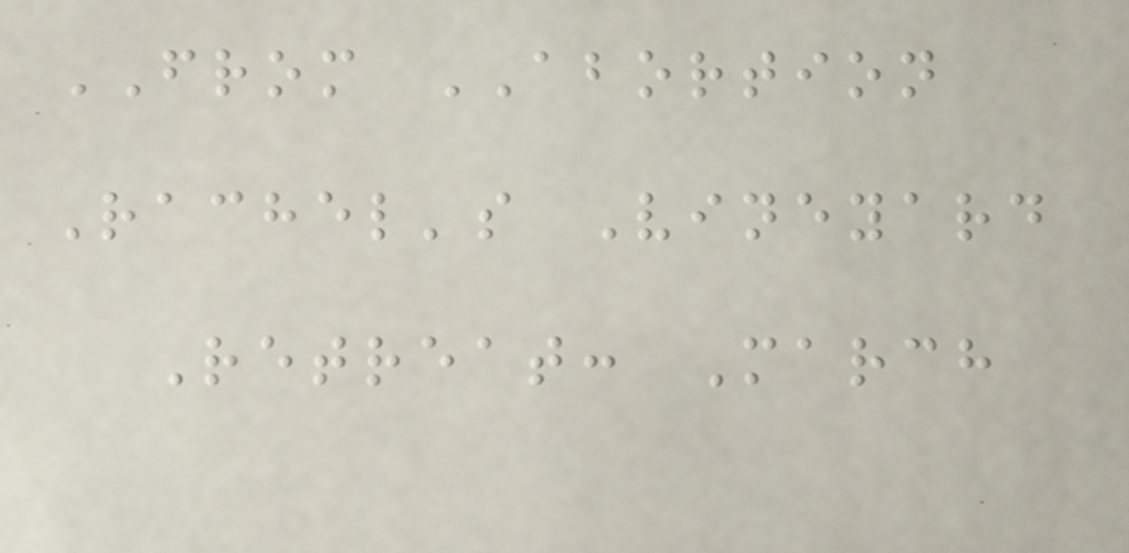FROM ABORTION
Rachel's Vineyard
Retreat: March
